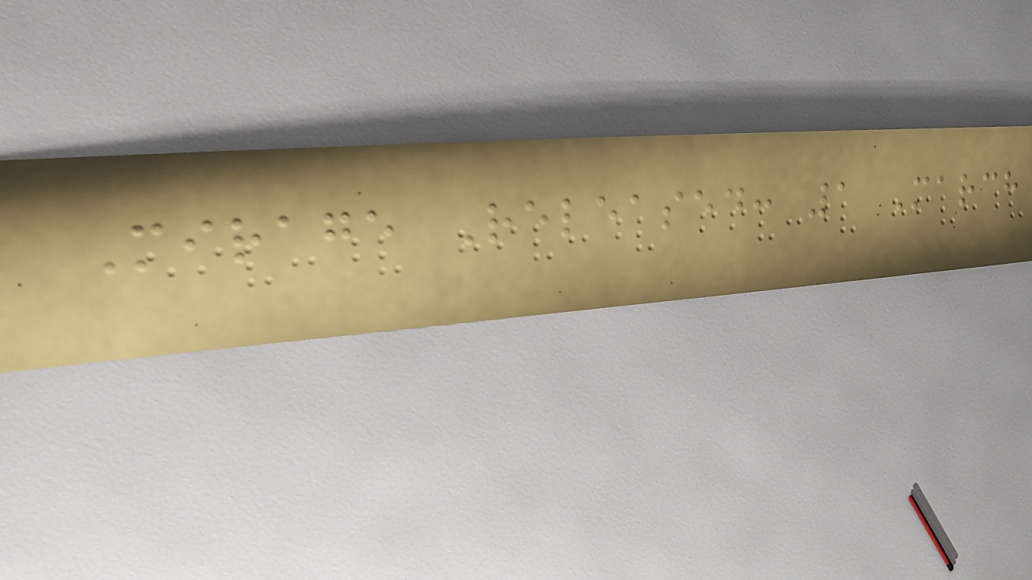Mirage Released: 1 March
